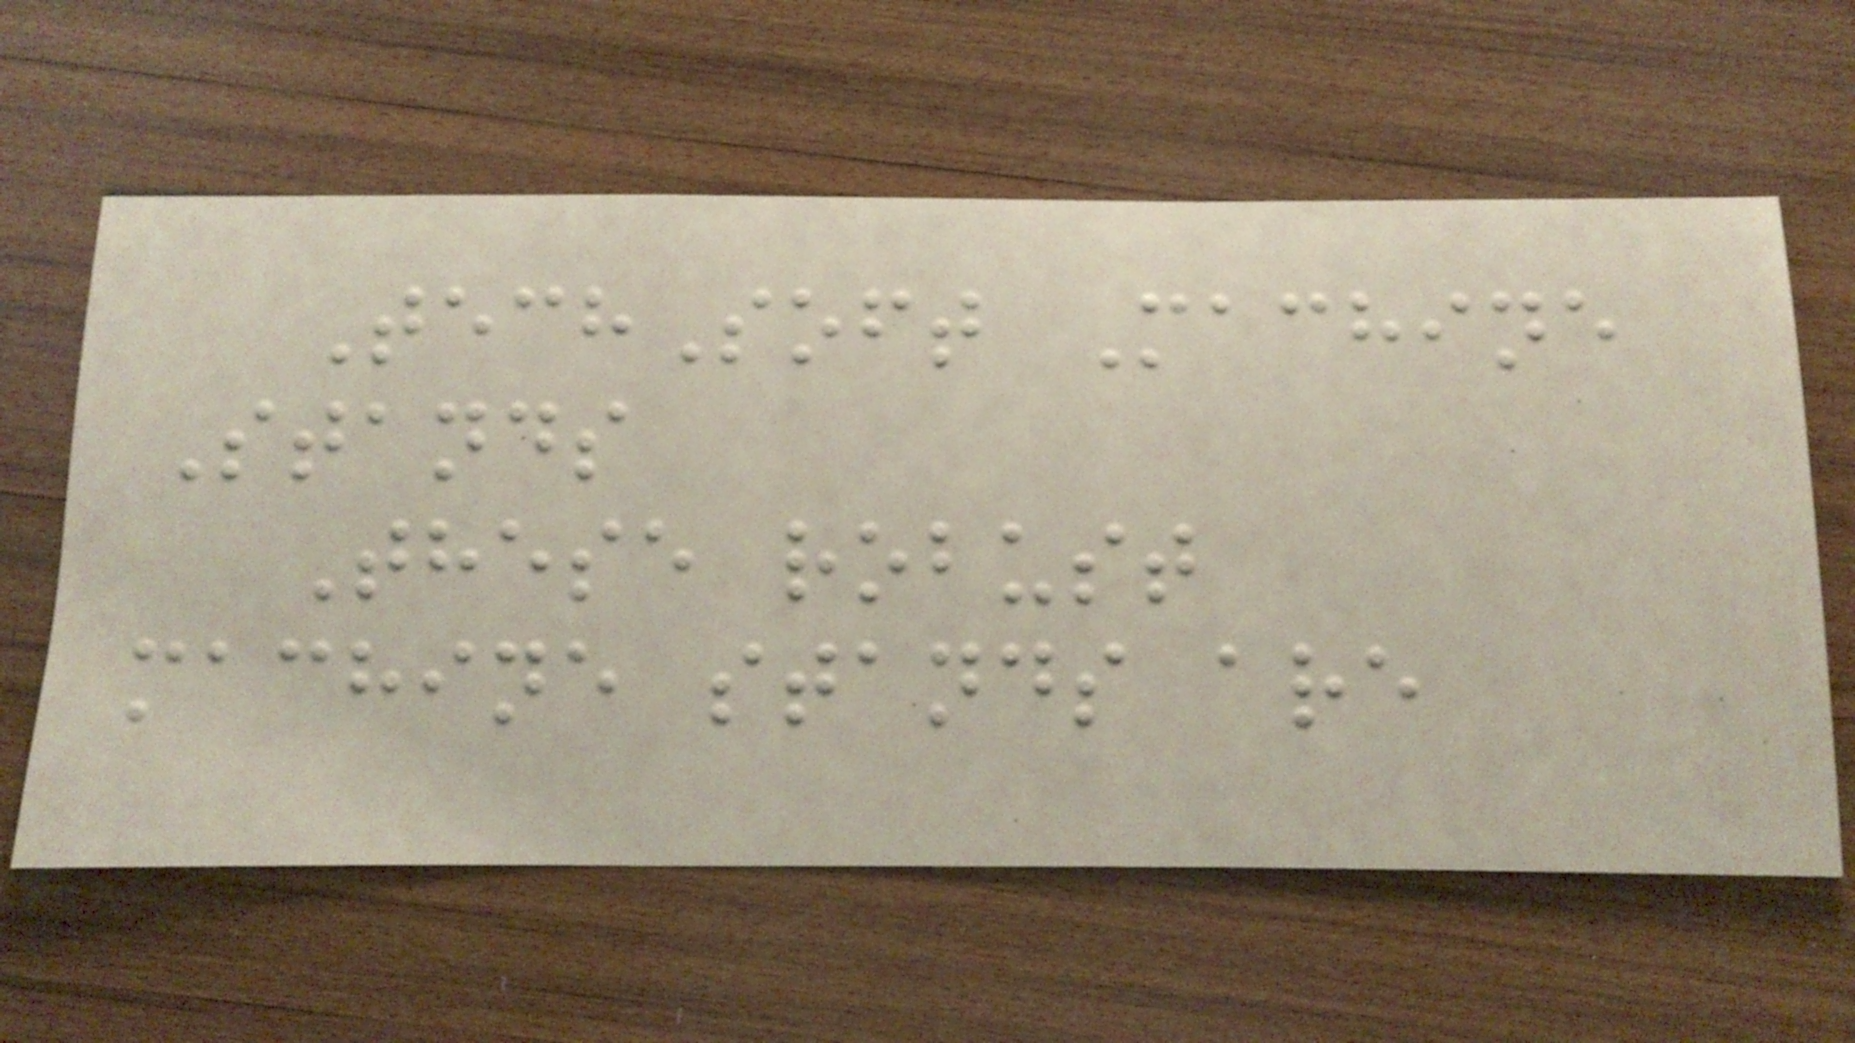TechSoft Machine
Stands
These robust
machine stands are
